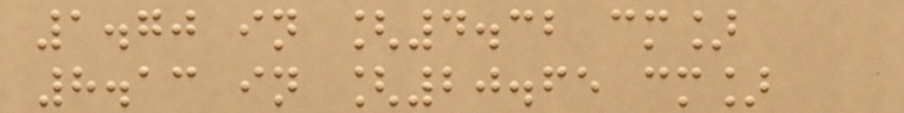1.70 in [4.32 cm]
8.13 in [20.65 cm]
